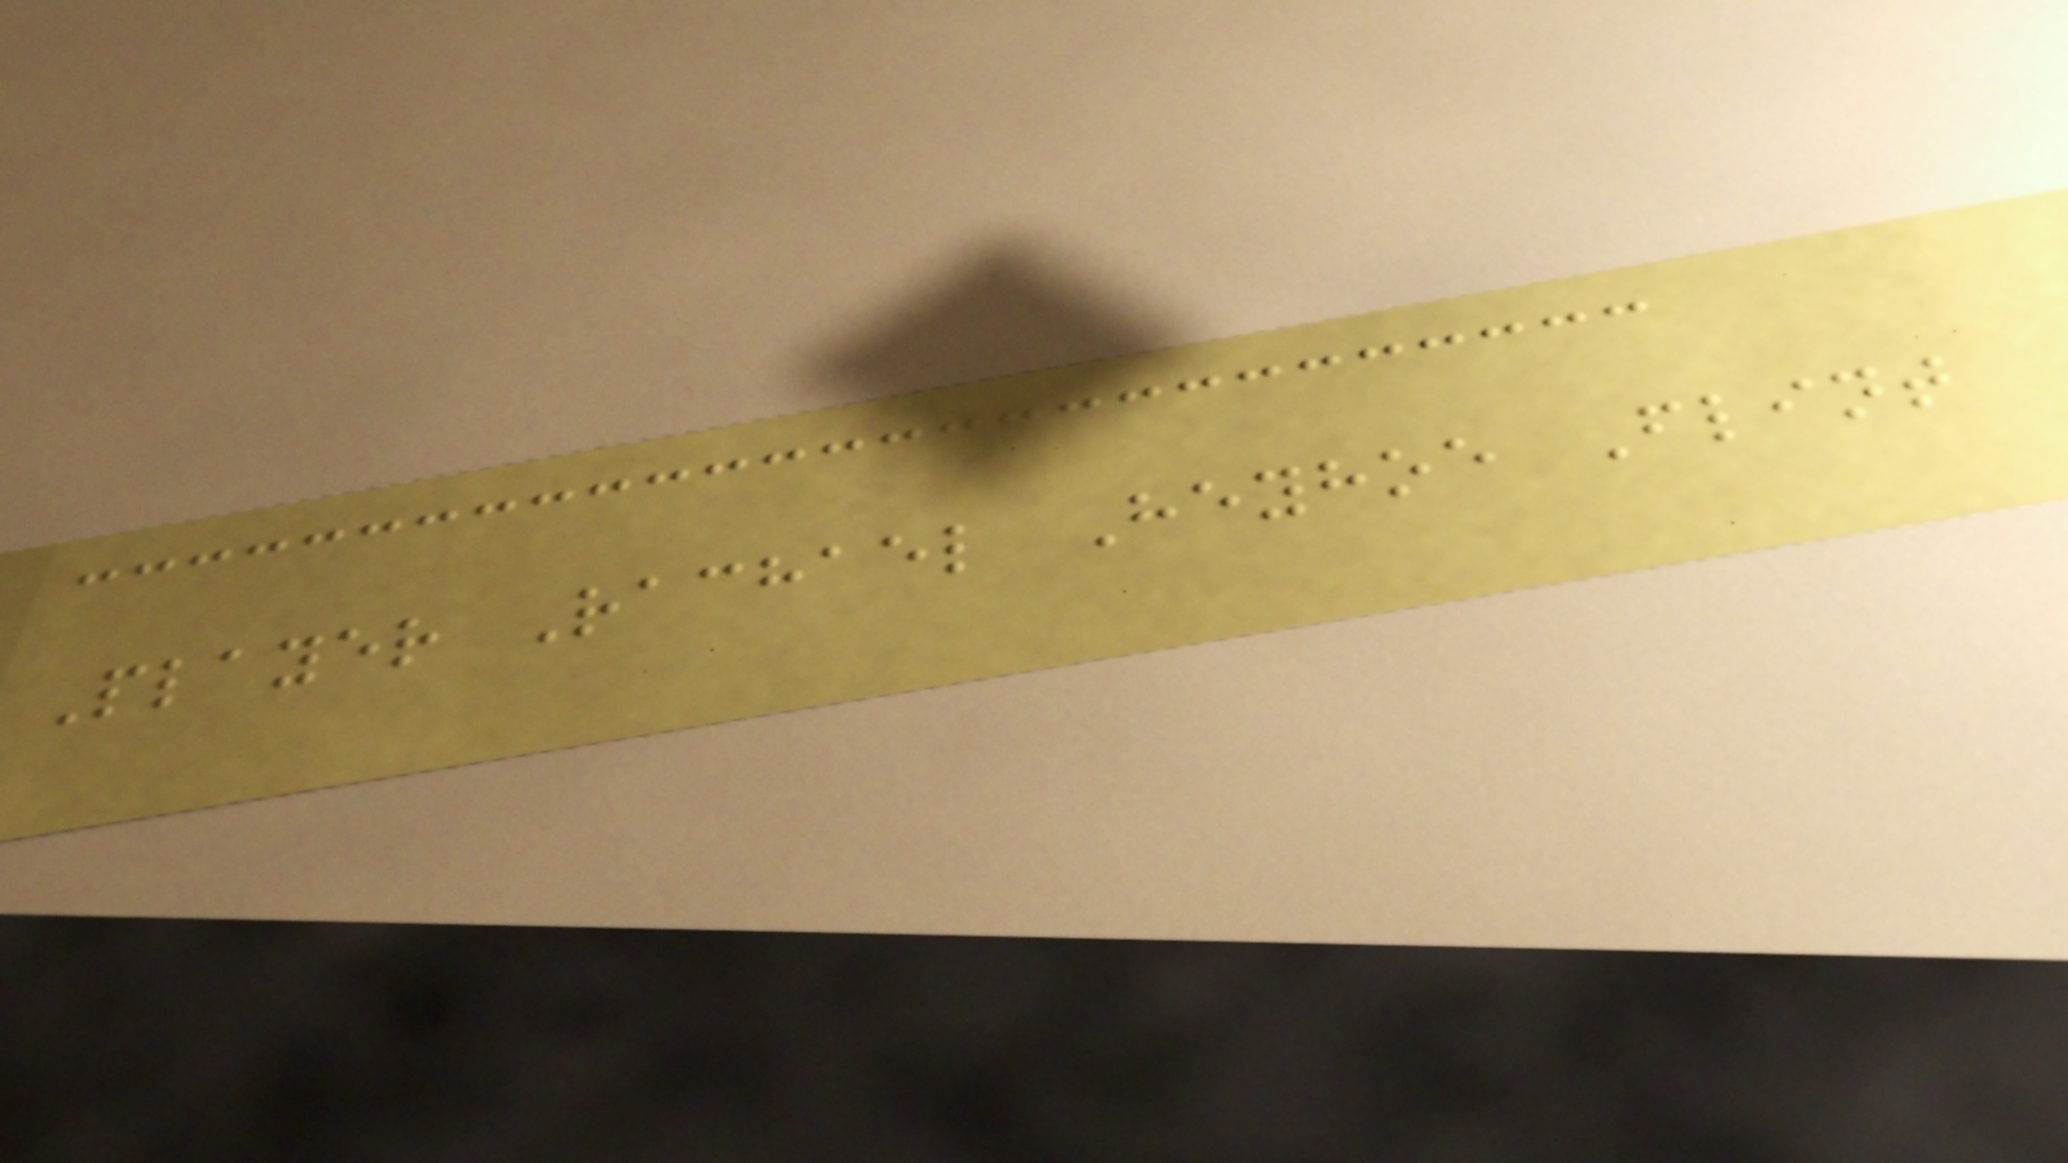Player Rachael Heyhoe Flint
